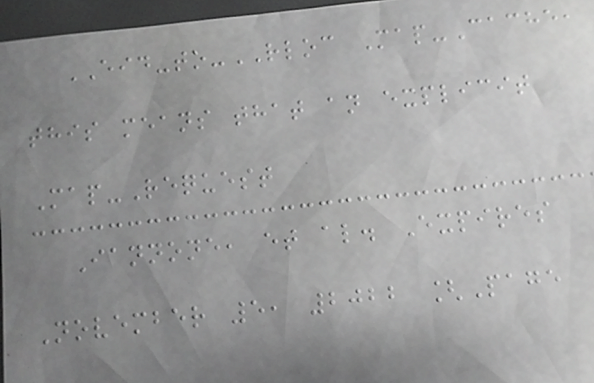EID-to-RLOC Map-Cache,
this means that an explicit
Map-Request
Iannone, et al. Expires
November 5, 2022 [Page
